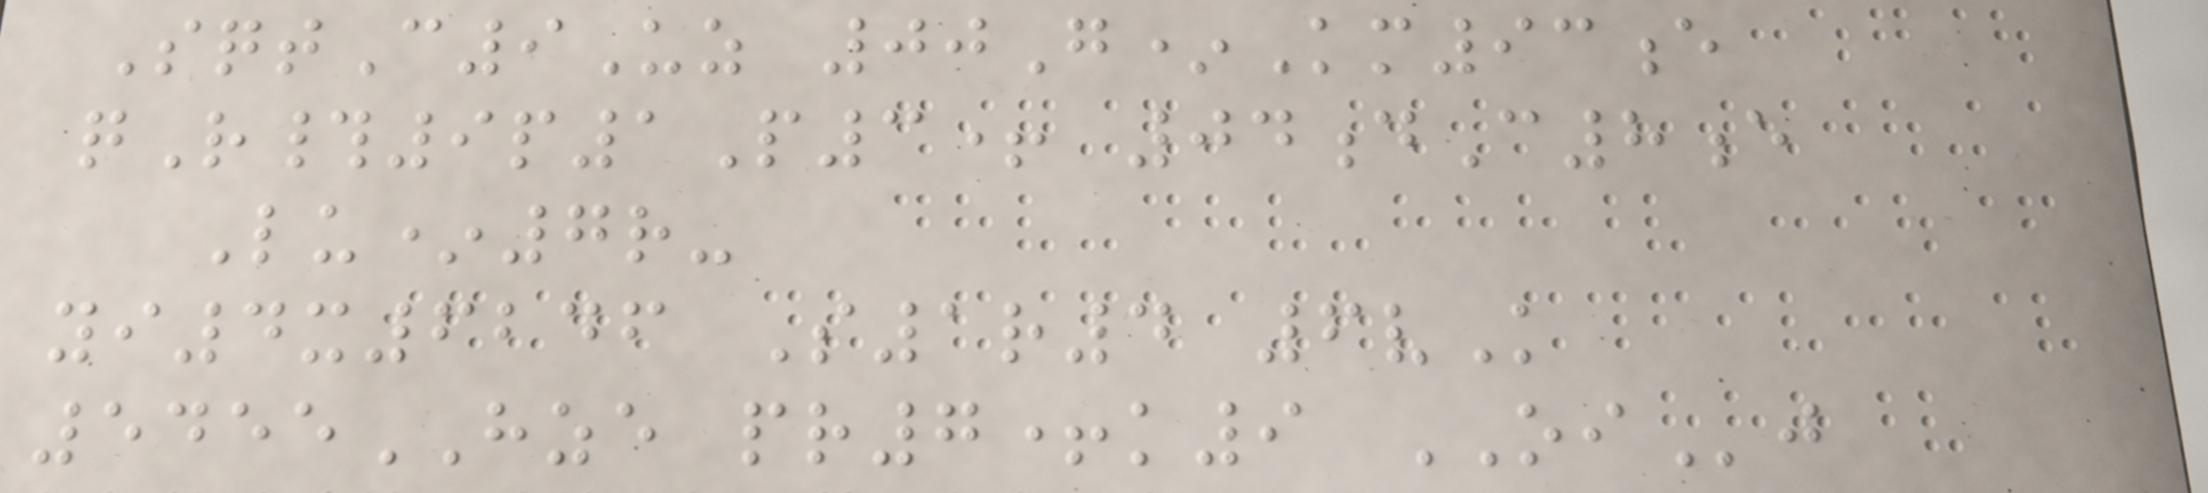SqtC9Uz 00G*Km93e
qR#9p1P3+ 04dC8e
Lu*7r-
yi4x6246 S1r4 6vK
5455HZE pr7+k9 OIj
